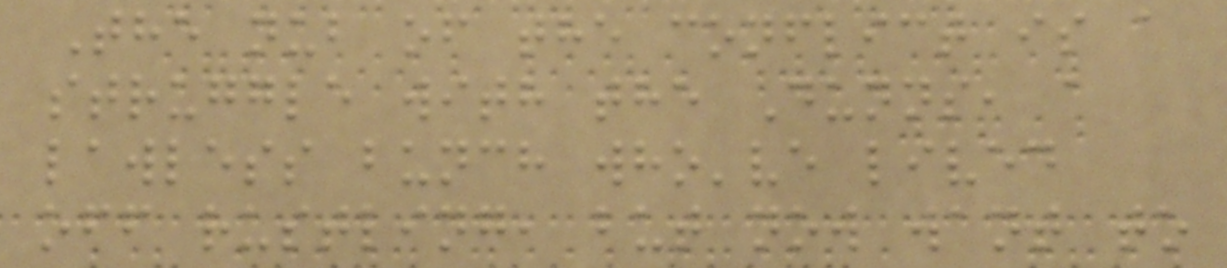The nub of the conflict is a
struggle with the Dunns, a
lawless bunch who've lived
off rustling, but now want to
